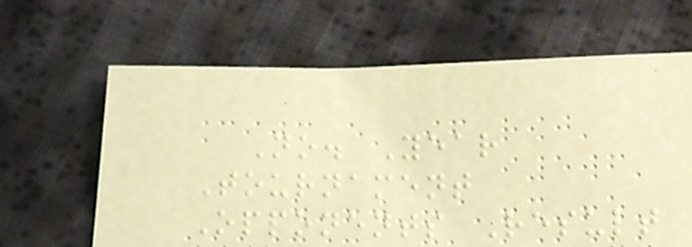No. Year
Tournament
Opponents Result
